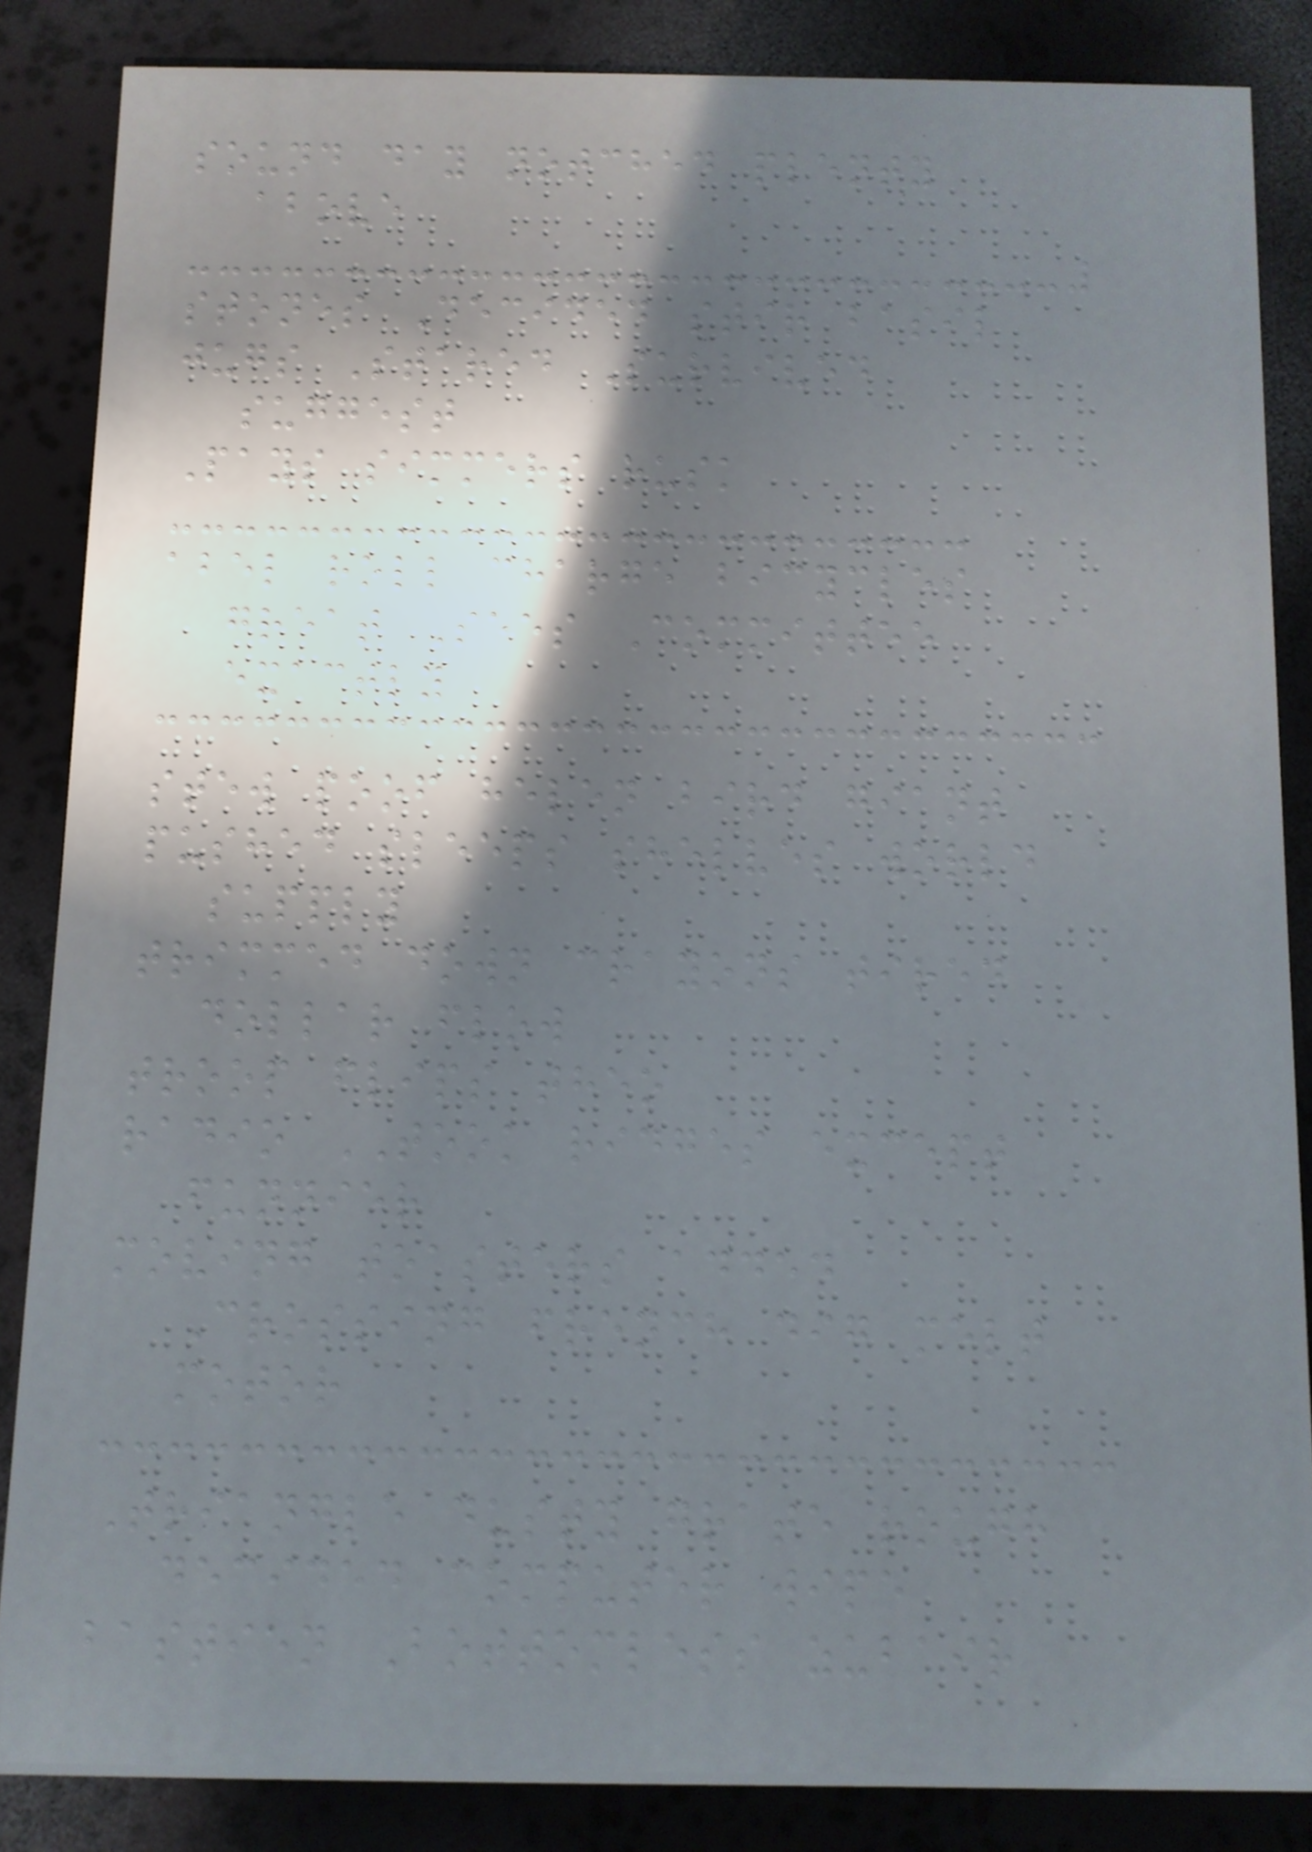sound day notched plenty
above
stones Decided stir basil
jugs Stared Survived
suggest
Pays simmers rusk
abel roll charge bicycles
great Sees Committee
exactly
stew poof helen bird giant
pushed sleeps shelves world
supply
trimmed down crayons tired
dollar flow
troop flips theo
radio TOOK ridges except
funnier
moving toasters added
Crossing french dig melt
motor
Triangle dusty grate rough
decided computer wipe
bastien Bottomless zubair
